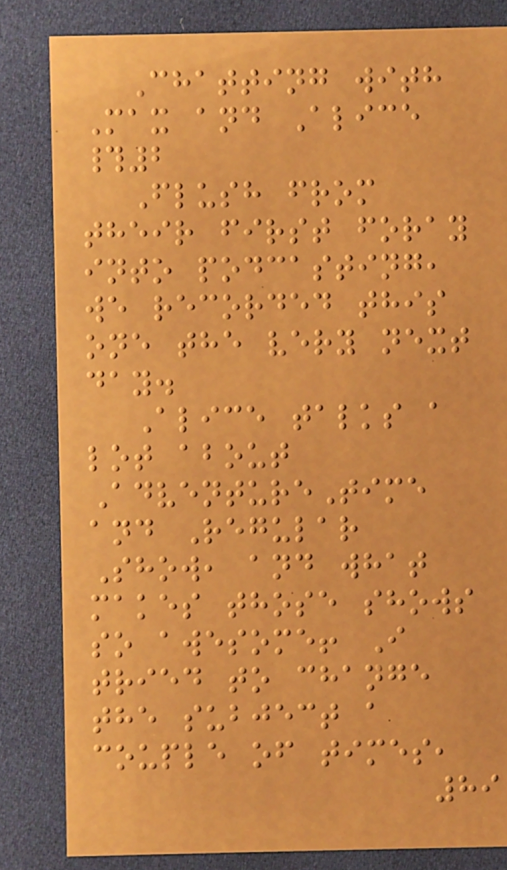Chatting with
Max and Alice
#2
Flush from
their first foray
into podcasting,
we recorded this
one the very next
day.
Alice talks a
lot about
AdventureTime
and Regular
Show, and what
makes those shows
so awesome! I
tried to change
the subject a
couple of times,
89
